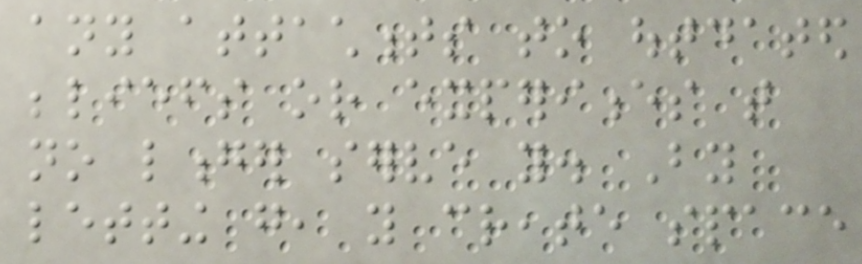any attachments to outdated
beliefs or experiences that
no longer serve you. By
letting go, you create space
